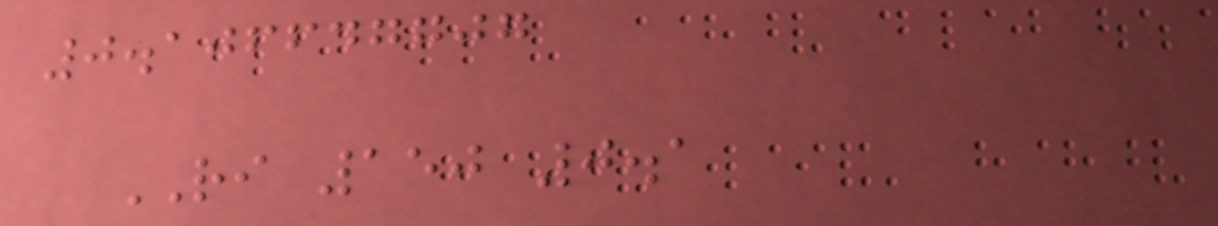0.106647707
RI 150 0.1
